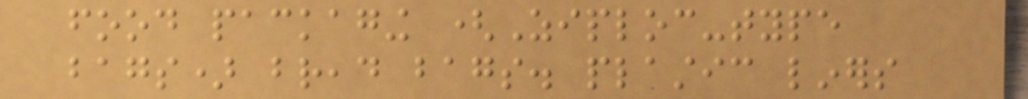food packaging (Ziploc-type
bags) bread bags. plastic liners
